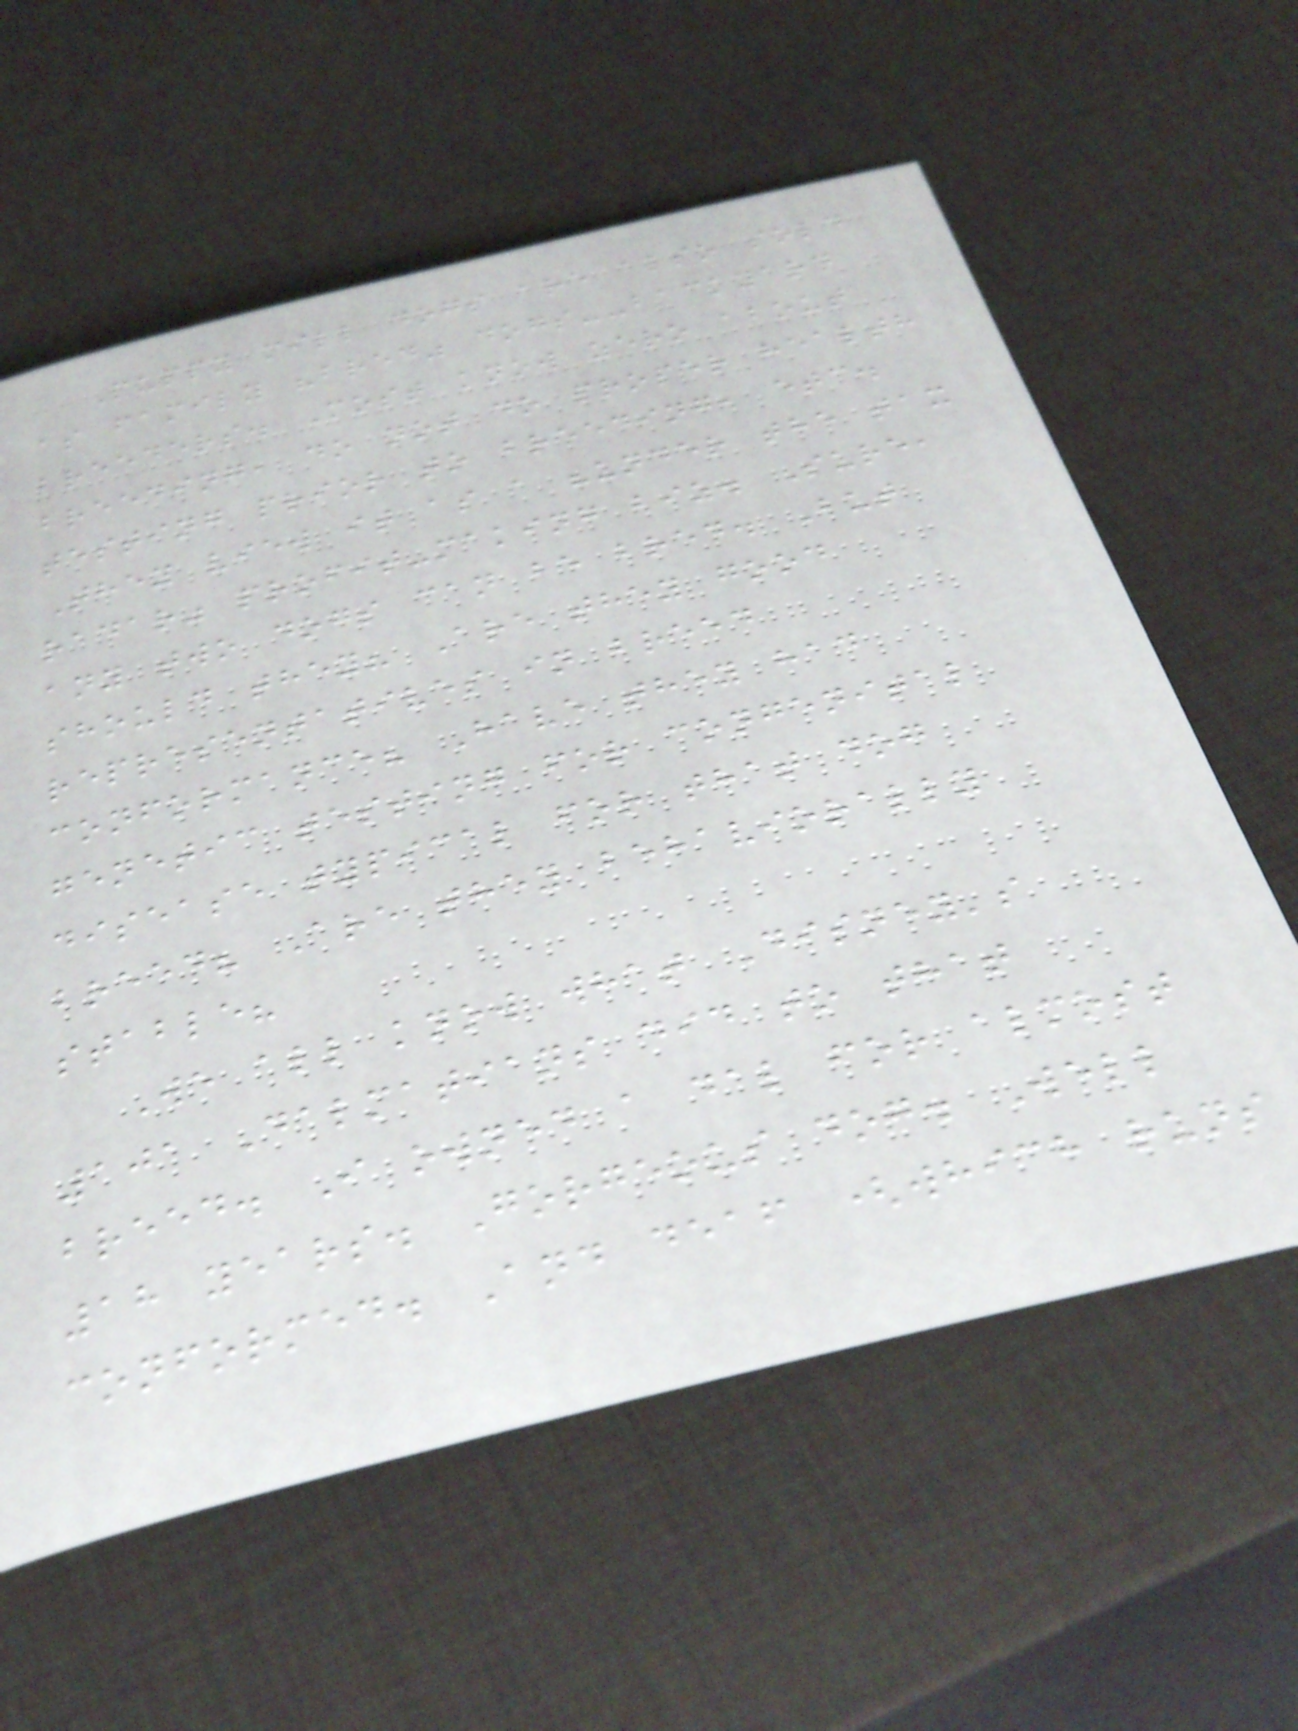Puppy mill dogs are also sold
as family "bred" dogs--backyard
breeders. Most know zero about
breeding, do not do proper health
testing prior to breeding, etc.
They view it as a "under the tax
radar" profit-making biz. Sure,
any two dogs can be bred. But
should they? Are they good
representatives in breed
conformance? Have they had
genetic testing for congenital
disease typical for that dog
breed? Are they behaviorally
stable?
We all know what Disney's
101 Dalmatians did to that
breed. I owned a dal for almost
18 years. Gorgeous dog. Well
conformed. And deaf (which runs
